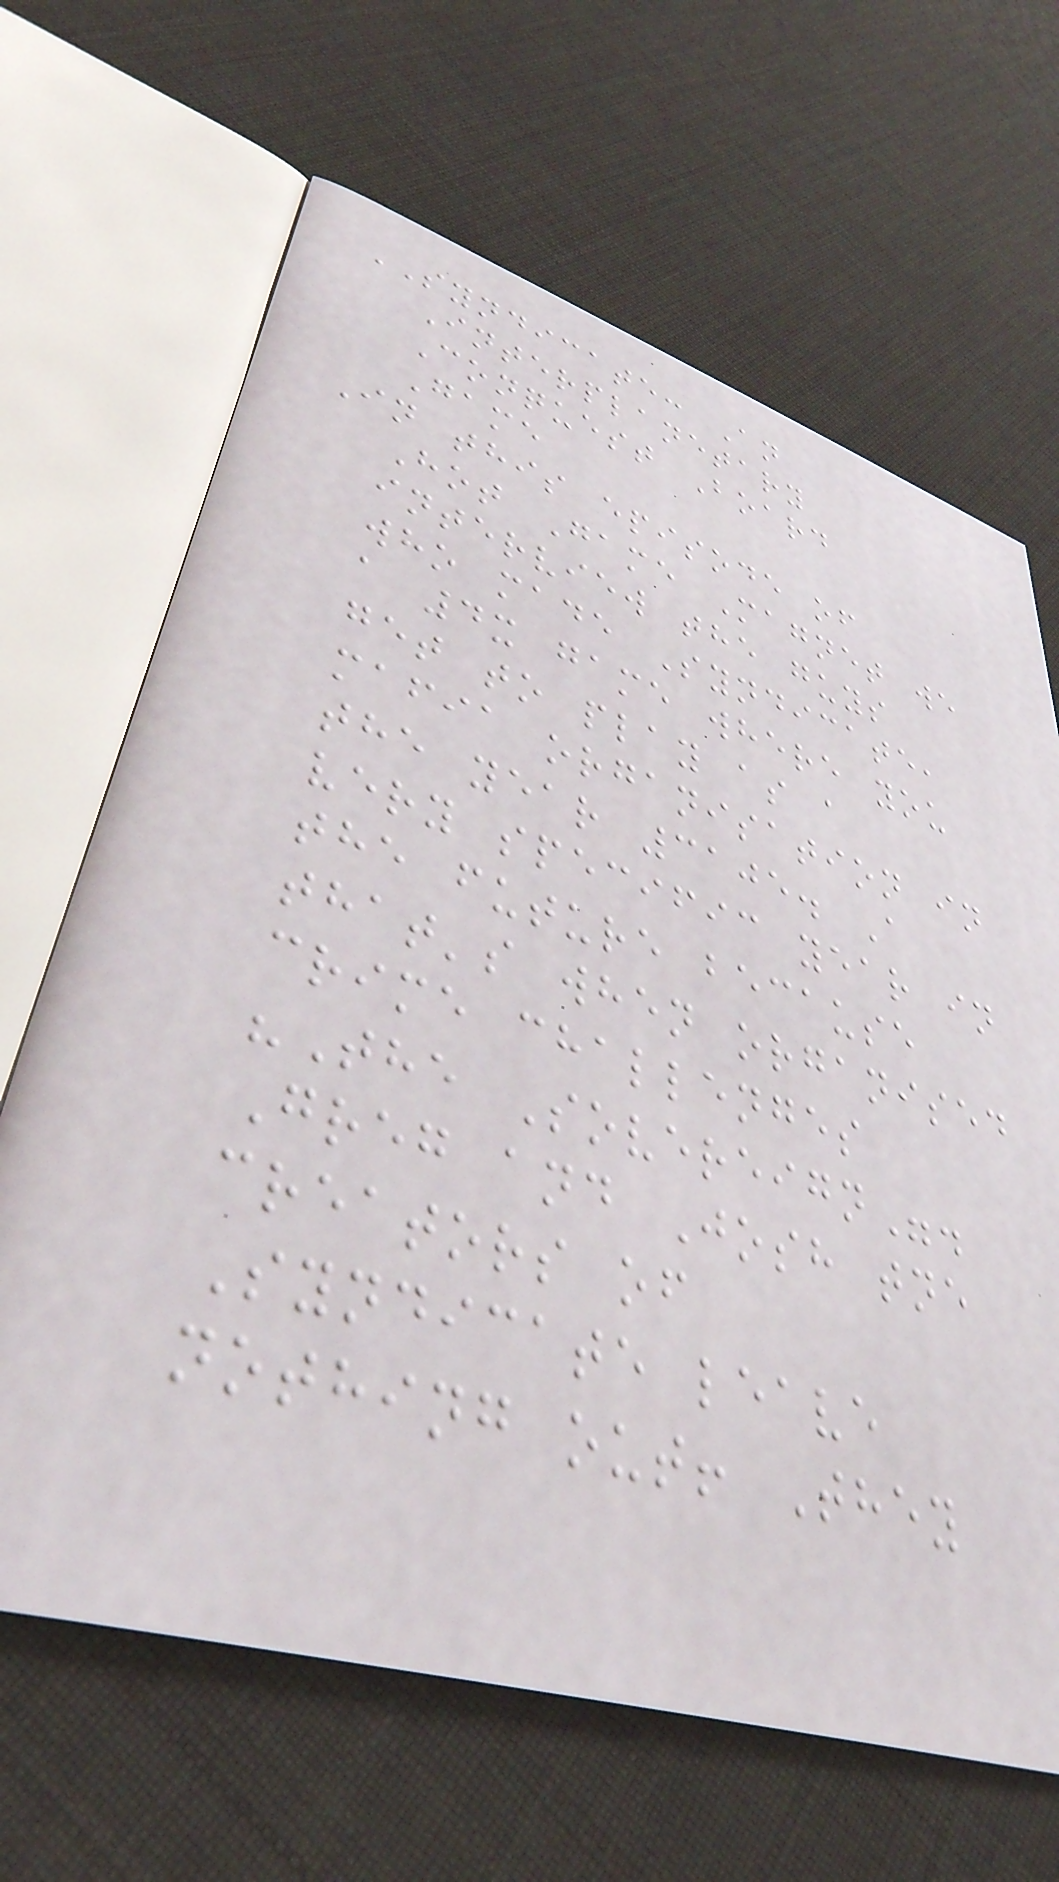SYNDICATE: An
Interplanetary
Conquest Board
Game
In this episode of
Hot Game Magnet we
interview the guys
who made Syndicate,
a 4x game where you
get to play as a
mafia organisation in
the year 3105. A
very specific year in
the future because
that's when organised
crime challenges
"The Sovereign".
Greg and Josh tne
creators of
Syndicate leave
nothing out! They
